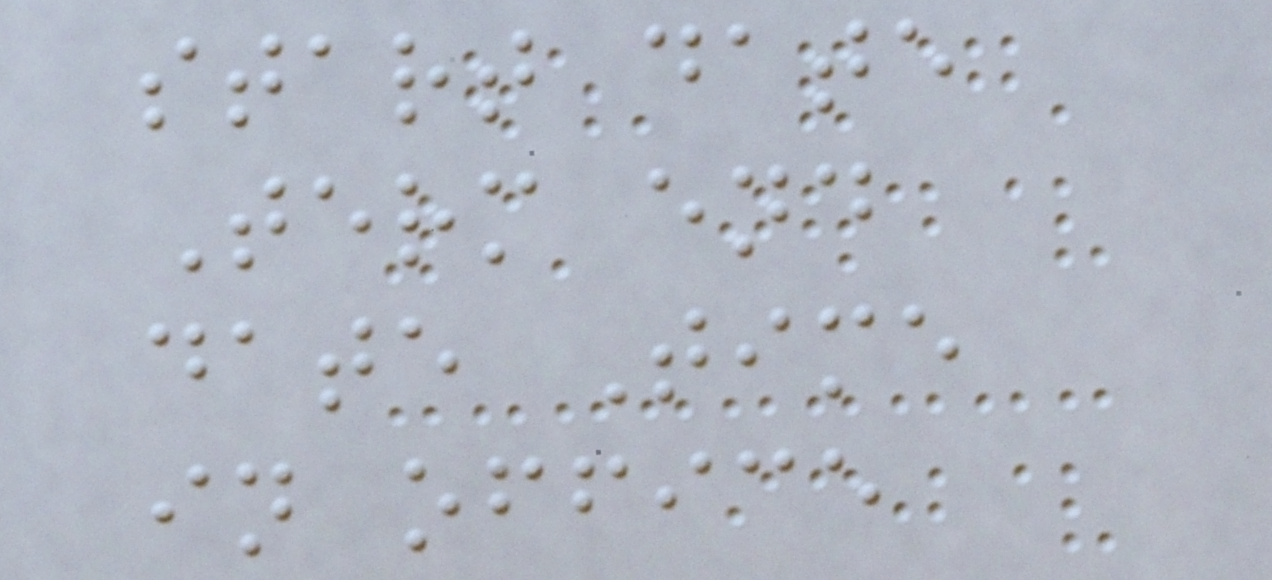start date
Term end
date Time
in office
